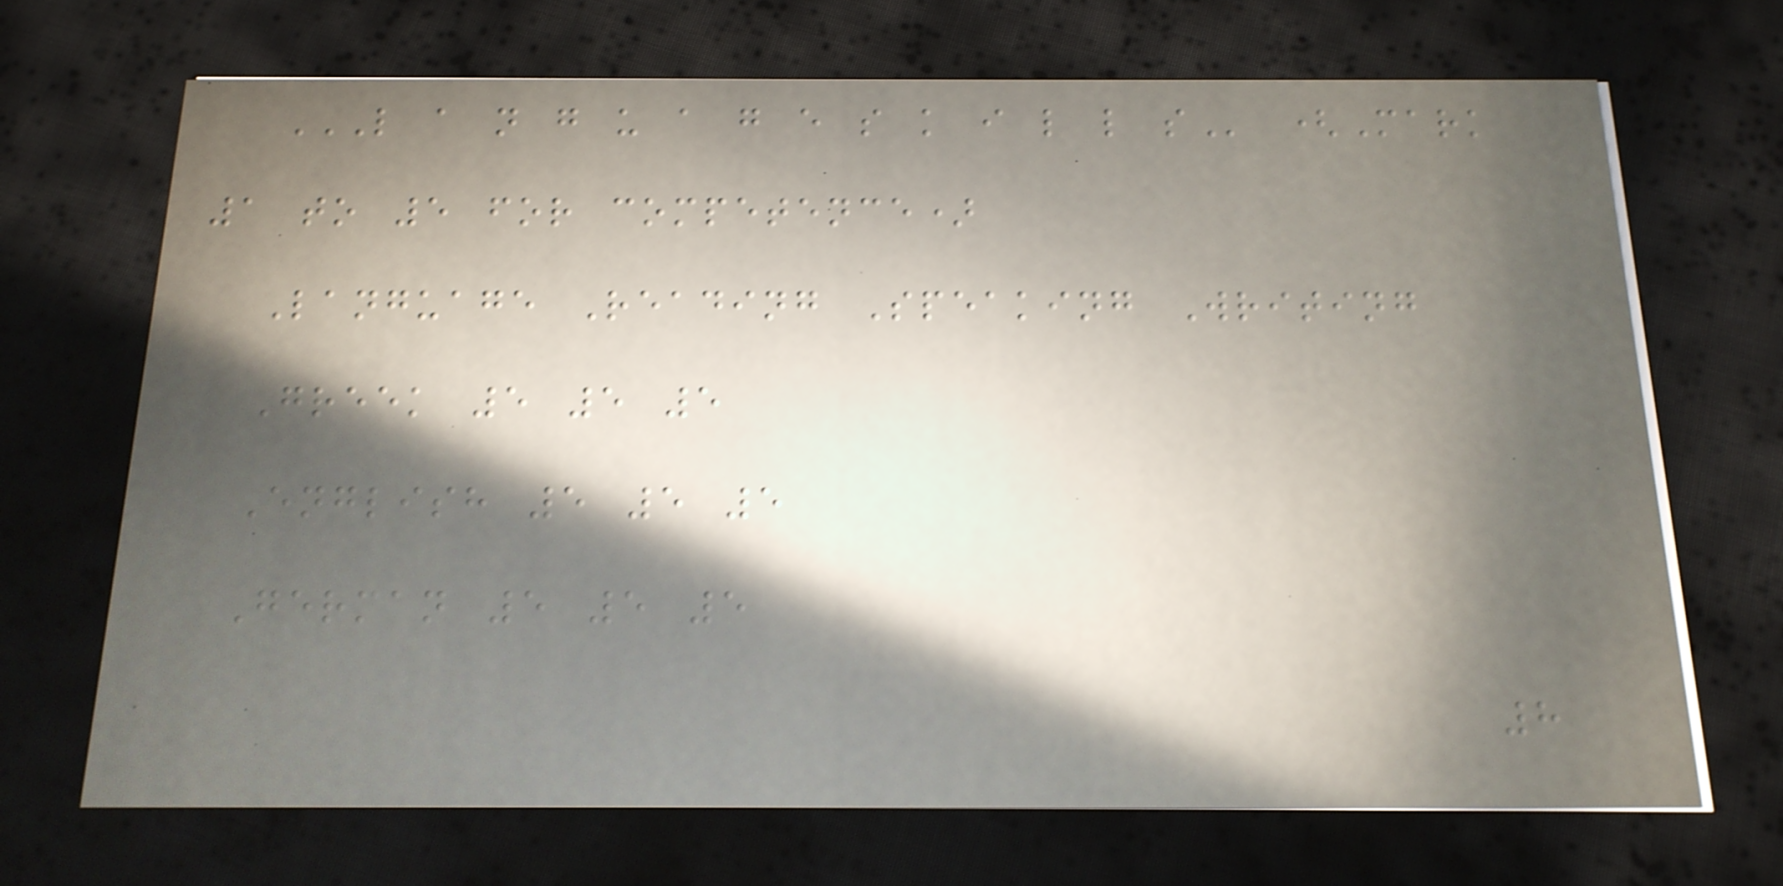L A N G U A G E S K I L L S (Mark
1 to 5 for competence)
Language Reading Speaking Writing
Greek 5 5 5
English 5 5 5
German 5 5 5
8
